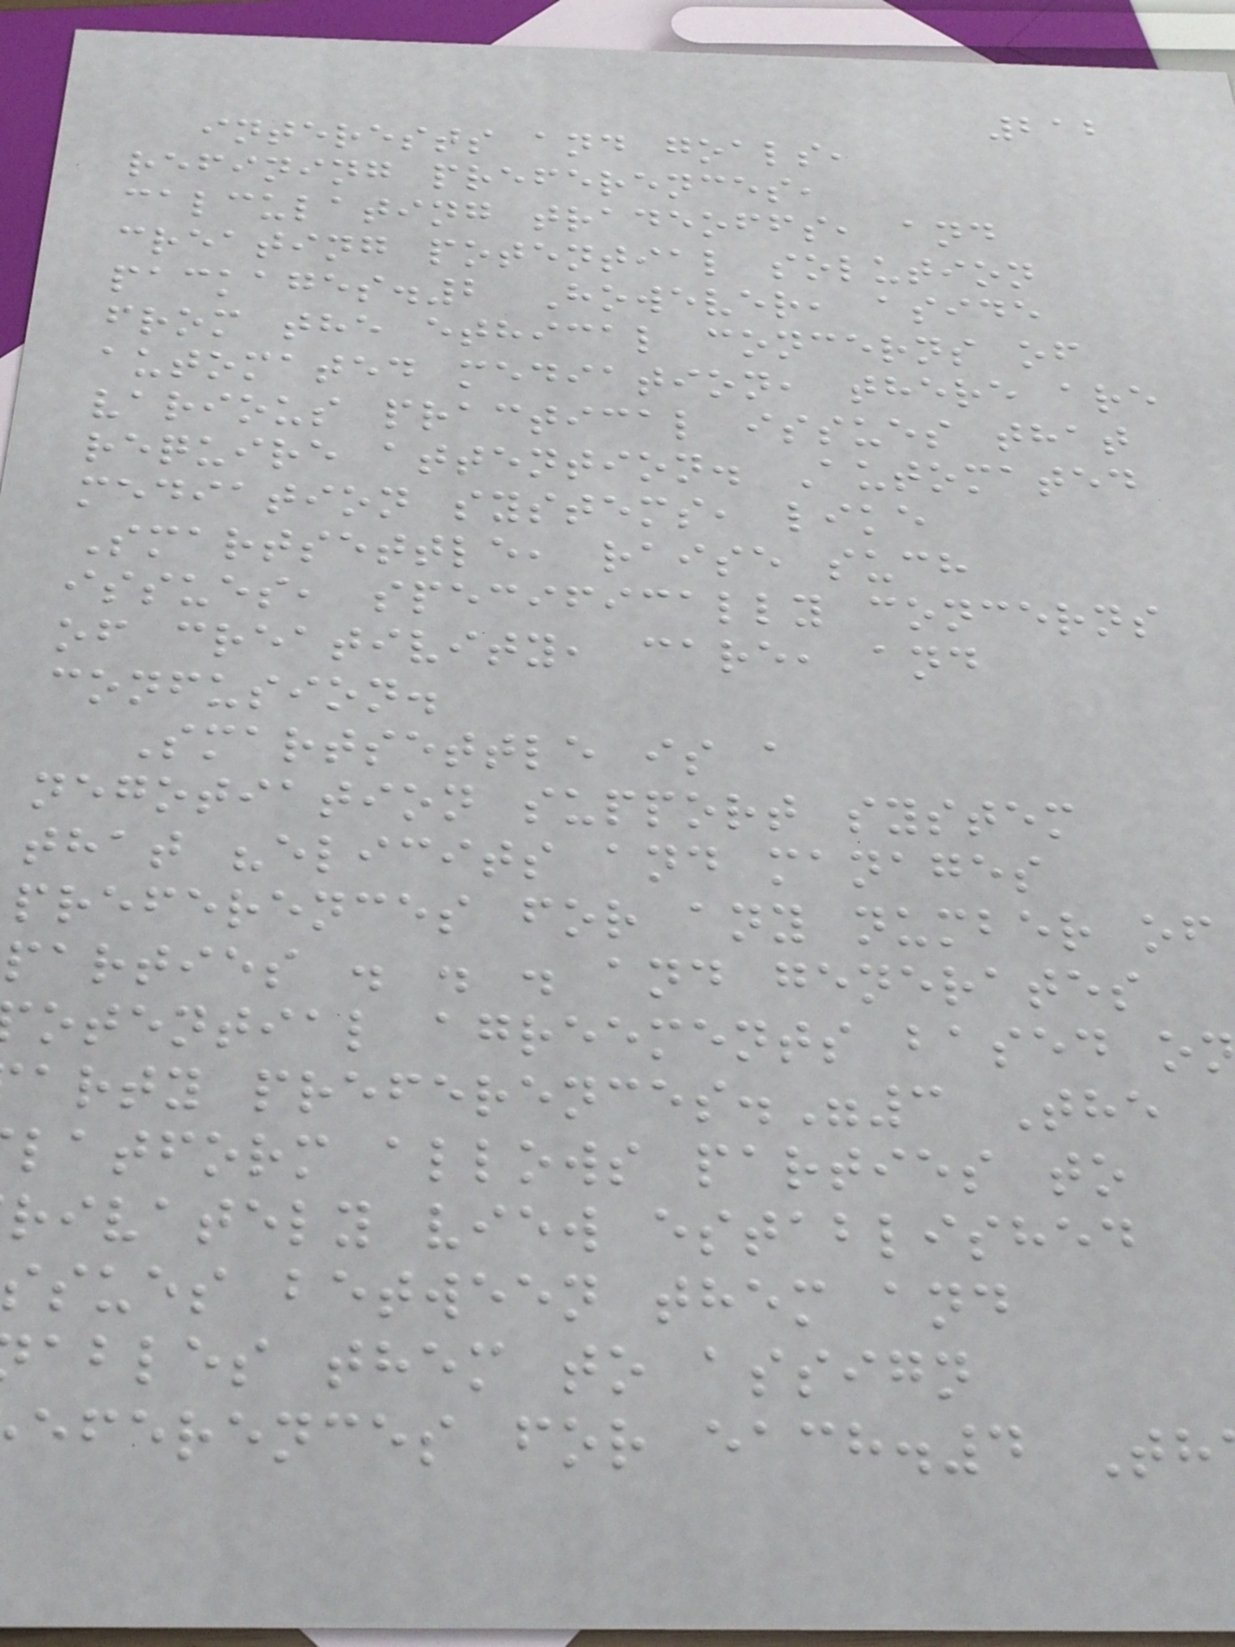212
interests and goals,
refining preferences,
calculating tradeoffs, and
creating potential solution
packages.2 However, aside
from the ethical concerns of
automated mediation, there are
various practical issues that
require attention. Automated
mediation systems, like
Smartsettle, raise such
issues, specifically concerns
of creativity, care, and
confusion.
Smartsettle is a
negotiation support system
that "elicits and manages
preferences for any number of
parties . . . and generates
otential agreements based o
arty preferences."3 The
latform allows parties to
rivately view established
ssues between them and
ables them to assign
eferences for each.4 Th
